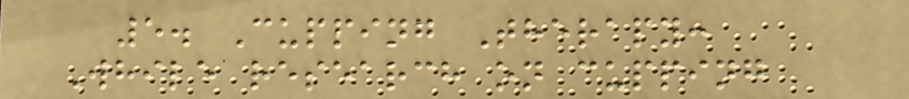5. Cupping Therapy:
While research on cupping
